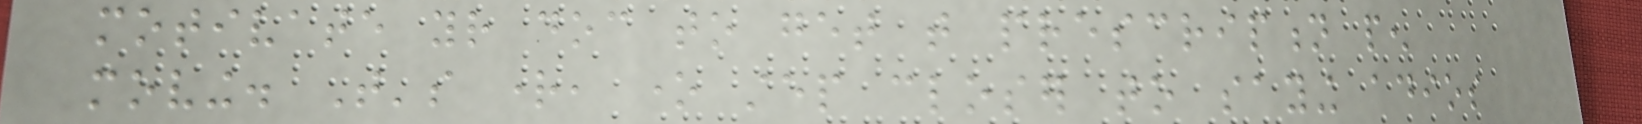motivate your doc to get that prescription pen
moving. That's right, one step closer to saying adios
